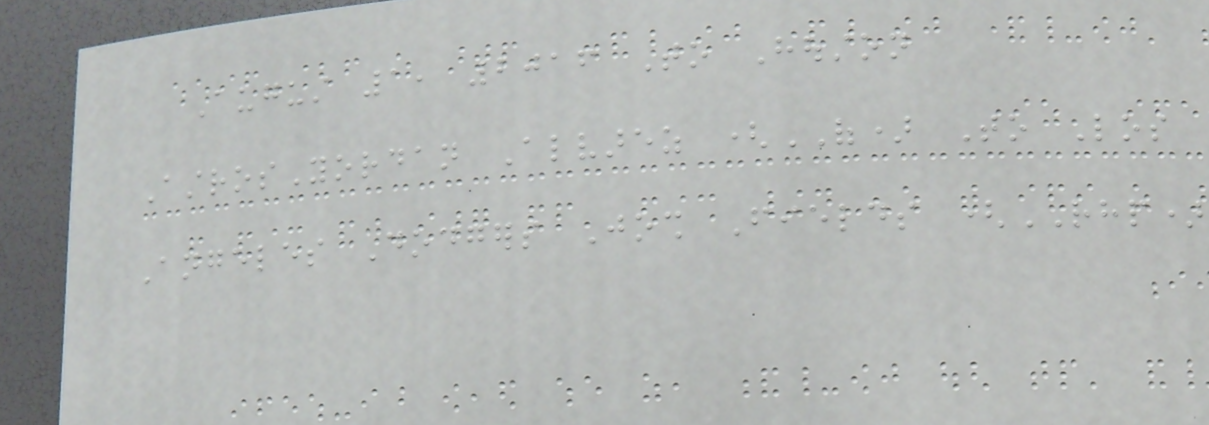August 1, 2016 To Houston
AstrosYordan Alvarez (OF) To Los
Angeles Dodgers Josh Fields (RHP)
